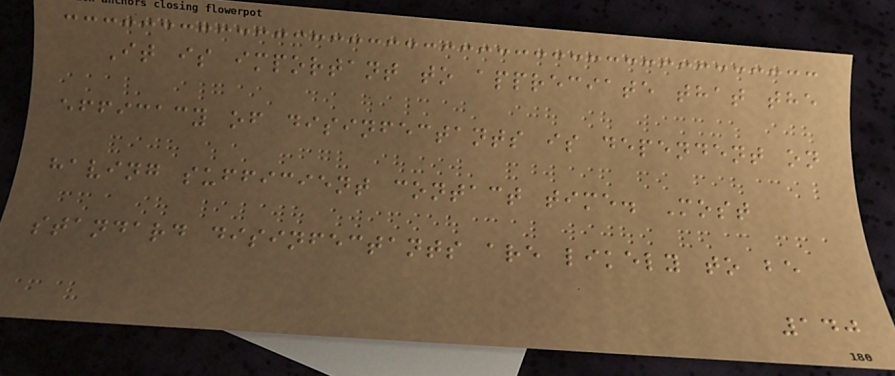It is important to appreciate that the
efficacy of disinfectants is dependent on
having sufficient contact time. Most
standard disinfectants are likely to be
140
